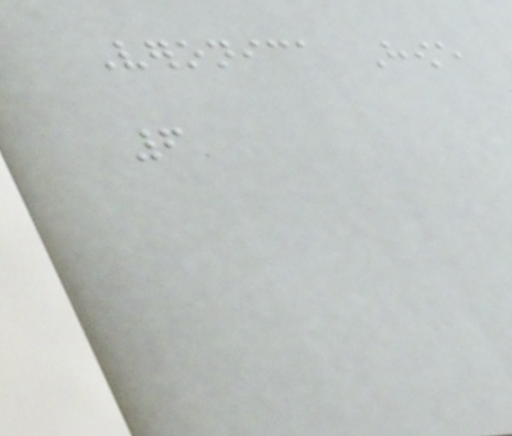Veronica Howe
6
